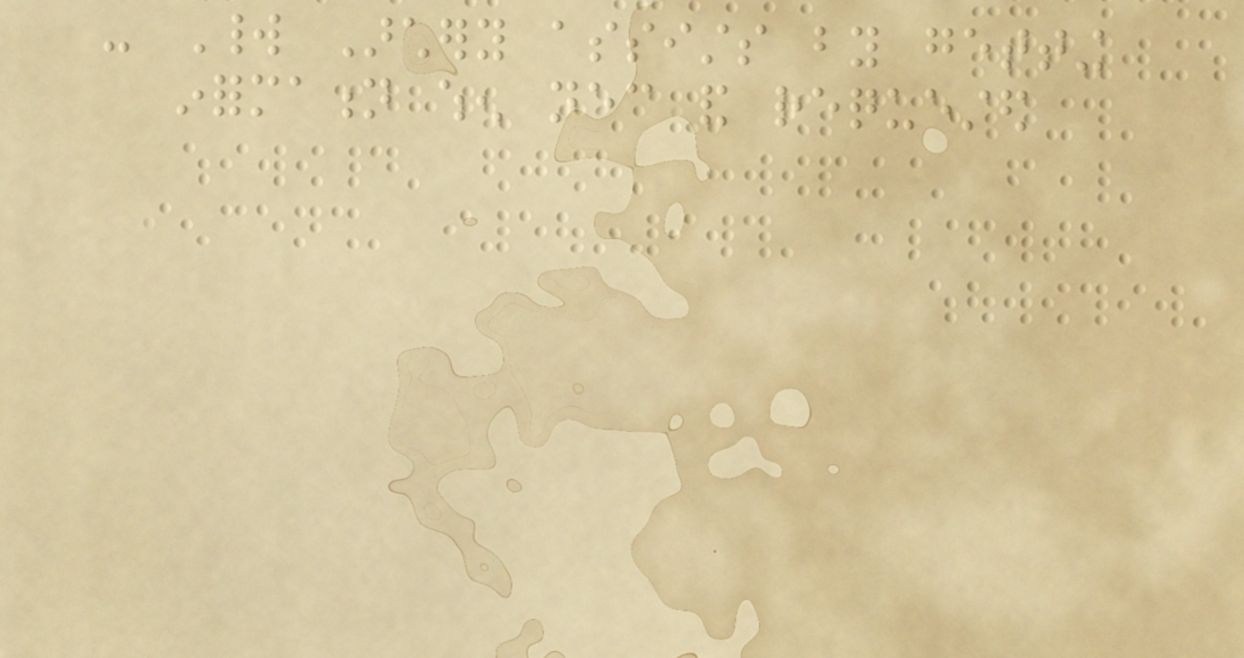- World Archery assists by getting
information when necessary and requested
